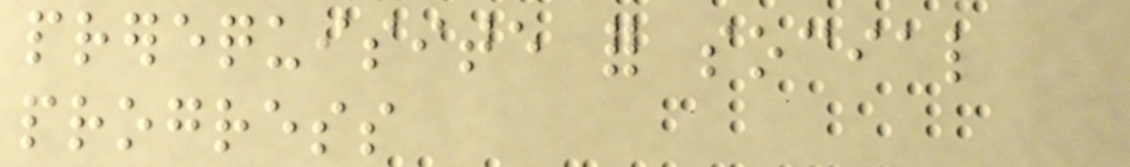prerequisite for social
progress
